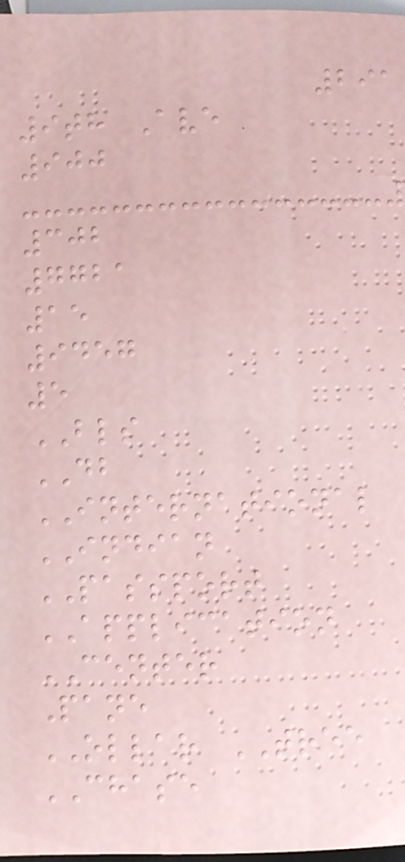291
9th Ave
900
302
7721
15
9457
5
BLS
DB
INTERNATIONAL
INDIAN
PASSPORT
APPLICATION
CENTER
Pane
OLLAR TREE
CHASE
